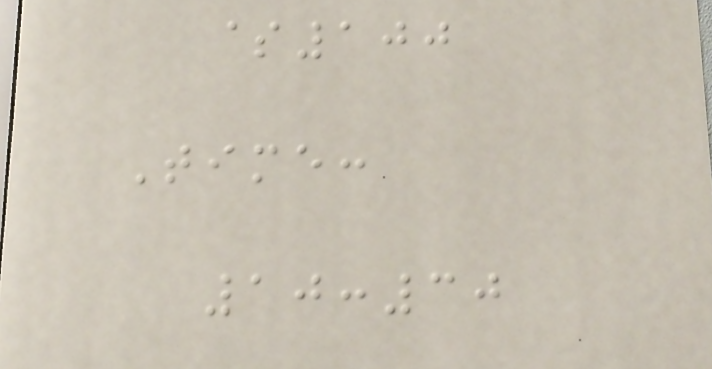$100
Time:
10:30
